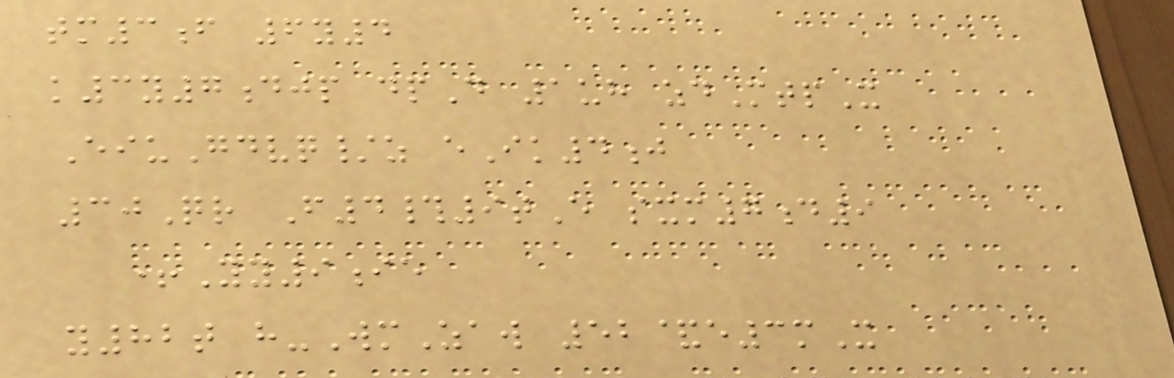tm3f 6y4
k3y7djp dpD 1uh zdMtpX
EiuGdvq/z eIk4j
30Qr F4#9tE sxm7d9
+Yy9ie
y82t h-WmZaw 52&e3mX
